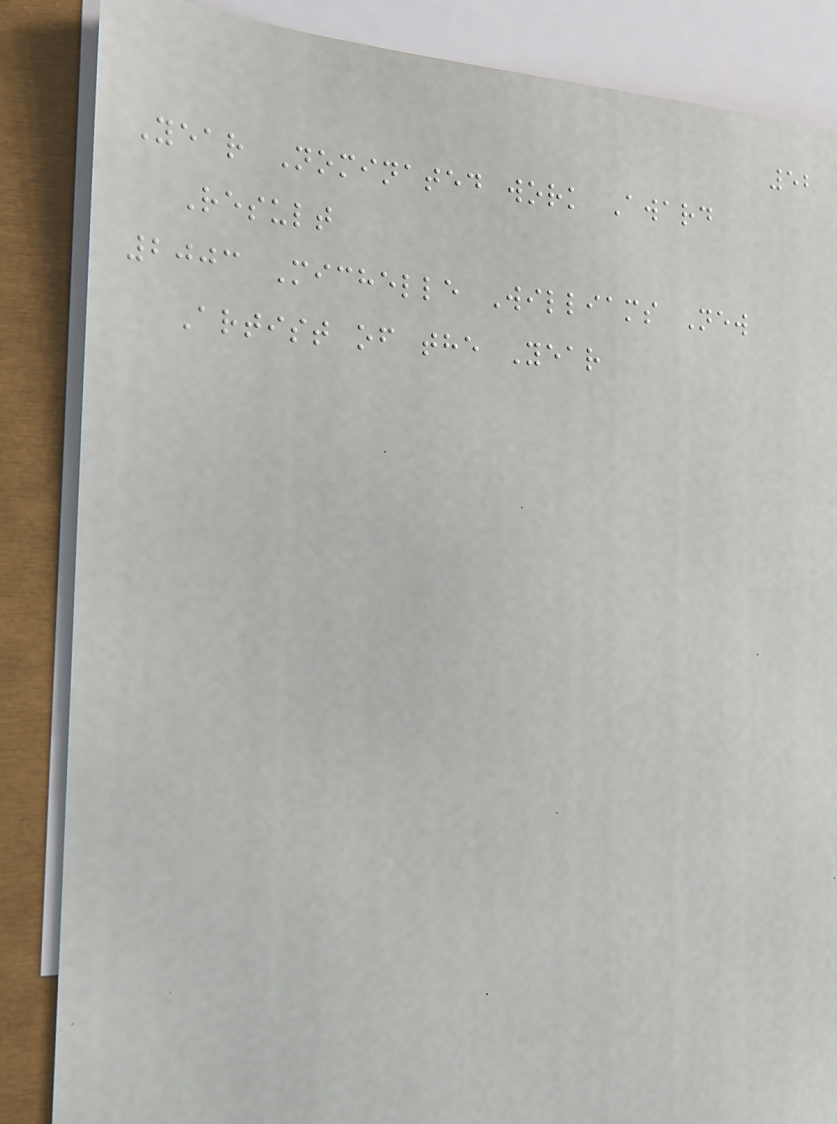52
Year Nominated work Award
Result
2003 Michelle Williams New
Artist of the Year
